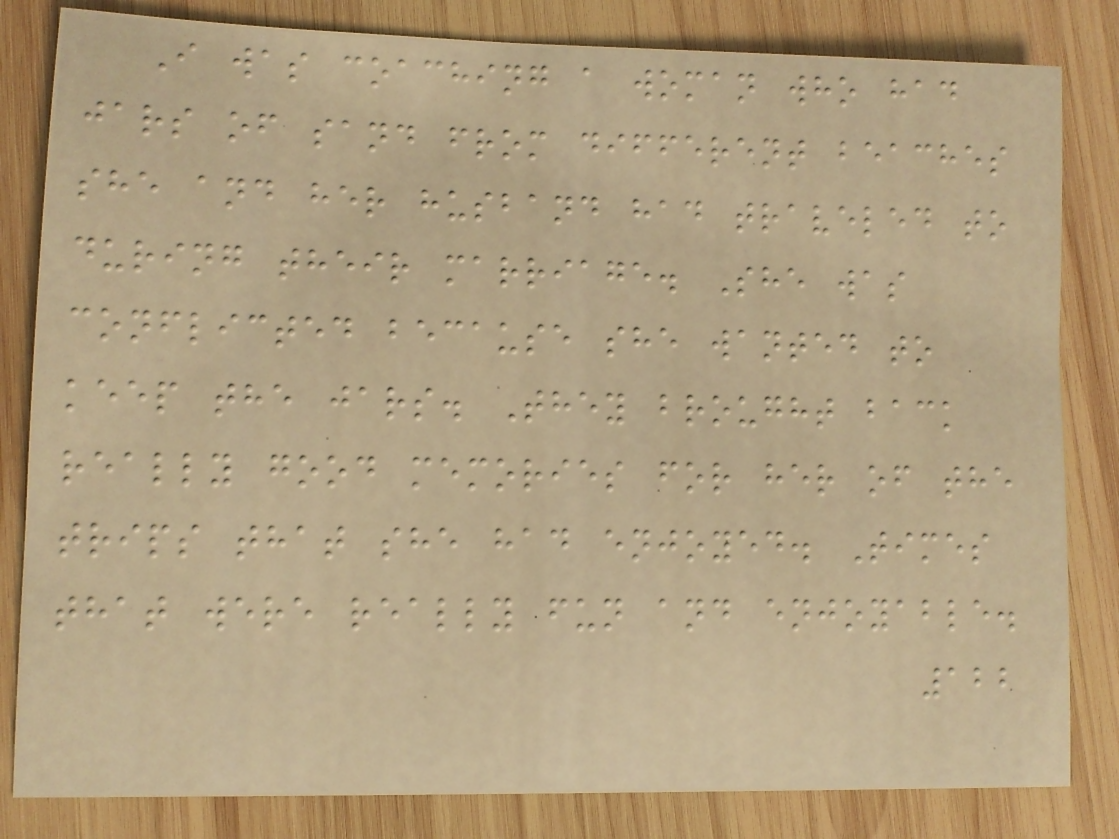I was coaching a woman who had
jars of sand from different beaches
she and her husband had traveled to
during their marriage. She was
conflicted because she wanted to
keep the jars. They brought back
really good memories for her of the
trips that she had enjoyed. Times
that were really fun and enjoyable.
122
